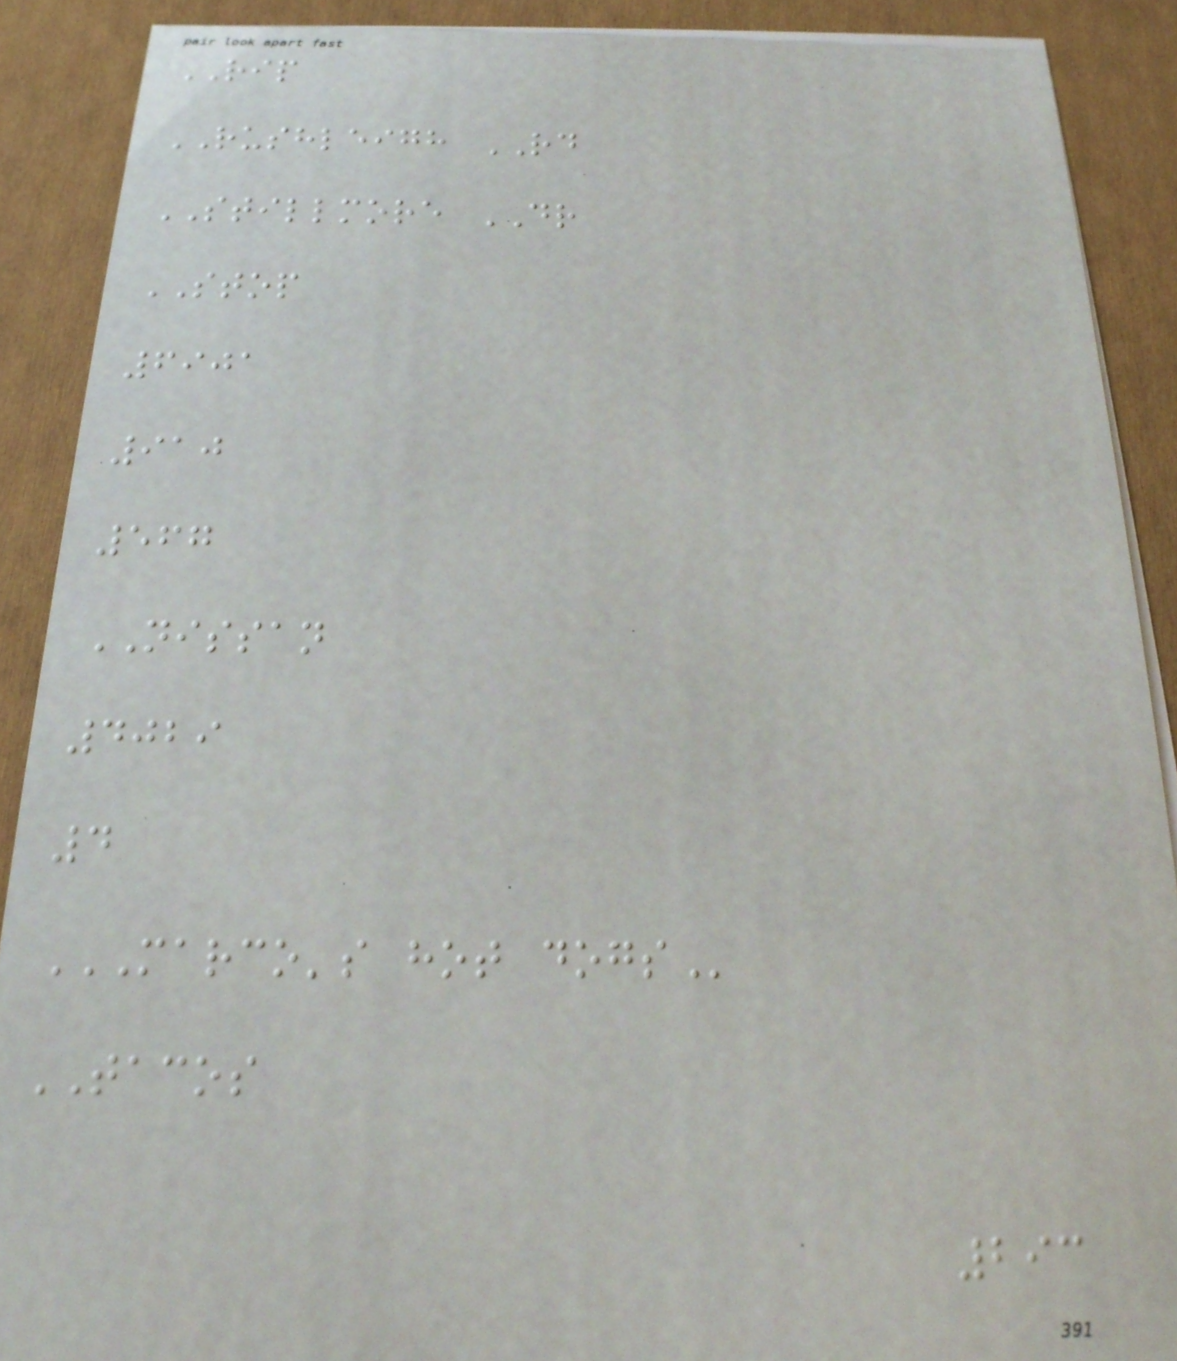RIP
RUSHLEIGH RD
STILLMORE DR
STOP
6901
910
567
NISSAN
4029
4
MARCO'S HOT DOGS
TACOS
293
